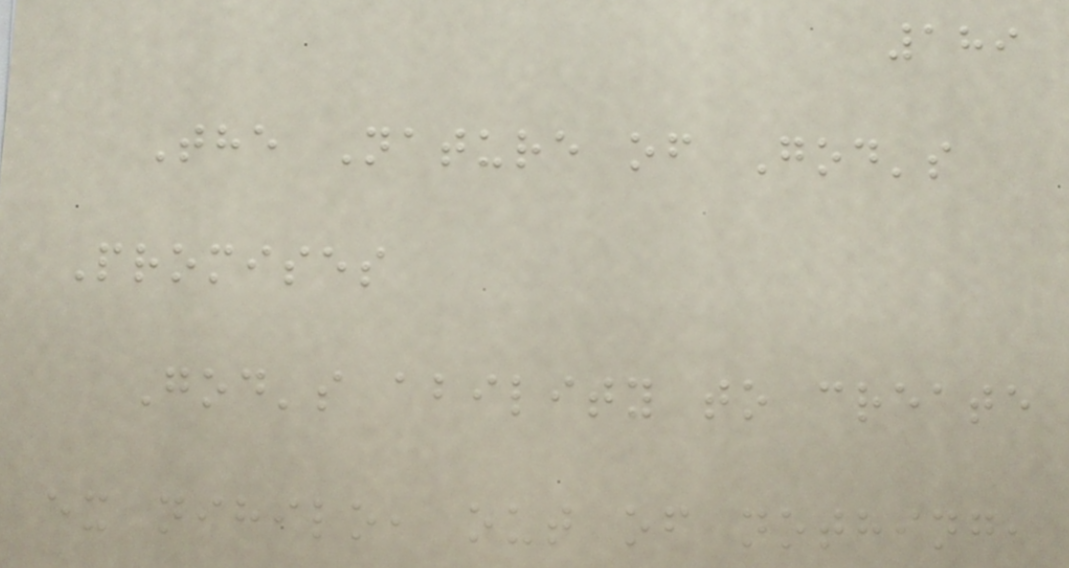189
The Nature of God's
Promises
God's ability to create
ex nihilo, out of nothing,
